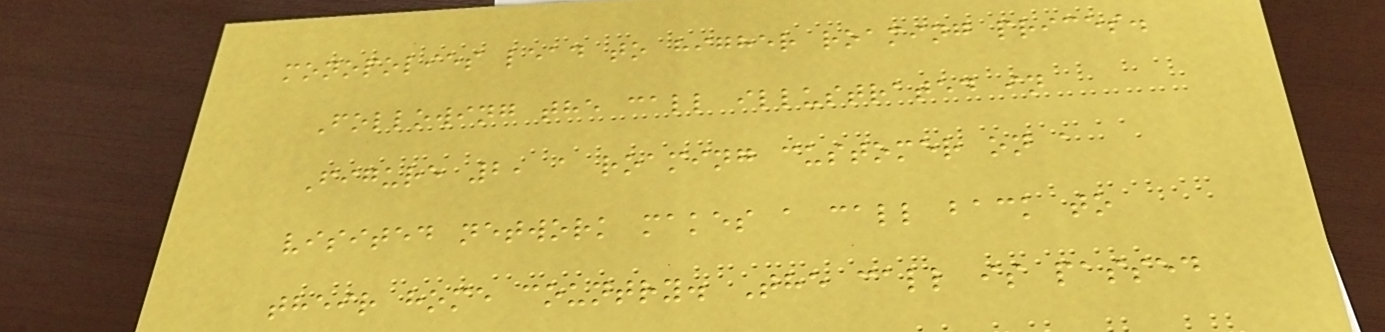monopolies lead to higher roaming prices.
Following the call illustrated in
Figure 2, a roaming customer on a
visited network makes a call back to
their home country. The call is passed
